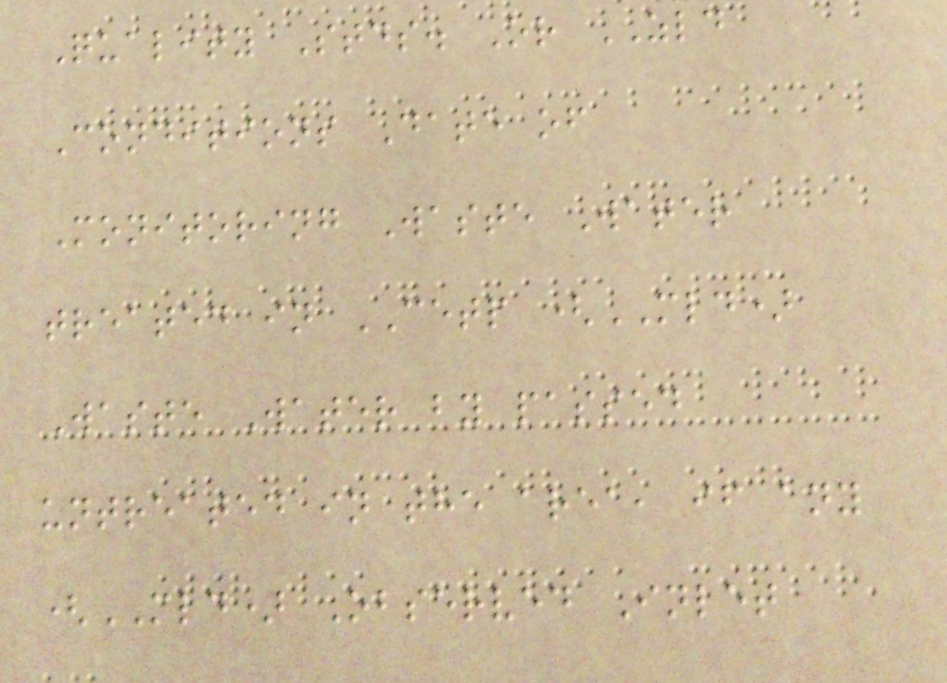Quality Stds. Or ZLD
Conditions Date of
Monitoring Waste Water
treated in CETP (MLD)
Waste Water by passed
untreated in the area, if any
(MLD) Observed Inlet
